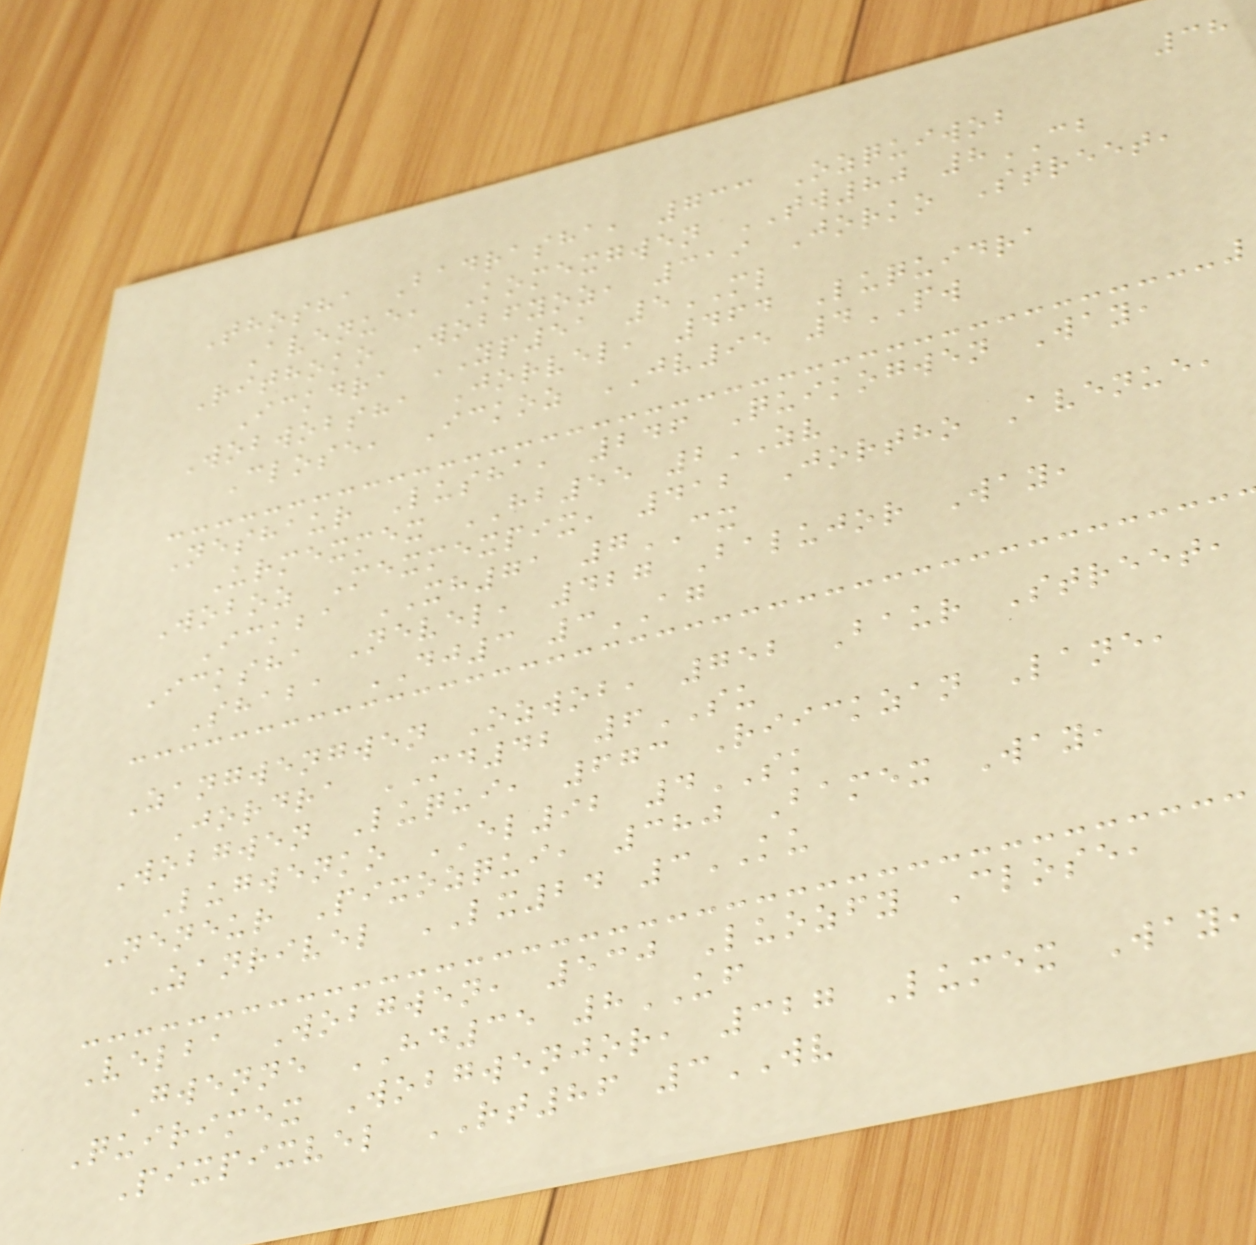38
Thosha Badrasha, 733 Ozquiwob
Avenue, Komexgwen TW80 8CB
Rithoko Wobfyoz, 319 Jorko Street,
Ickdra YP51 5ML
Wobwobsha Jorvel, 464 Luquidra
Close, Ickoz JV95 4PW
Neshaur Lusha, 246 Quikogwen Way,
Urmexmex HB55 2ZV
Woboz Mexmexpix, 412 Jortho Avenue,
Ickba XH71 7CX
Icksha Nevel, 427 Balujor Way,
Shaba DJ3 3AG
Zangwengwen Ozwob, 752 Baur Street,
Jordra MD42 6SU
Wobgwen Luqui, 673 Riickzan Lane,
Lugwenko EL92 4SK
Neneur Pixozqui, 380 Bamex Way,
Zanrivel LX24 3KU
Velba Wobgwen, 530 Luozfy Close,
Gwenne HD35 8UF
Quirimex Wobgwenjor, 327 Lumex Way,
Pixpixvel RT86 3WV
